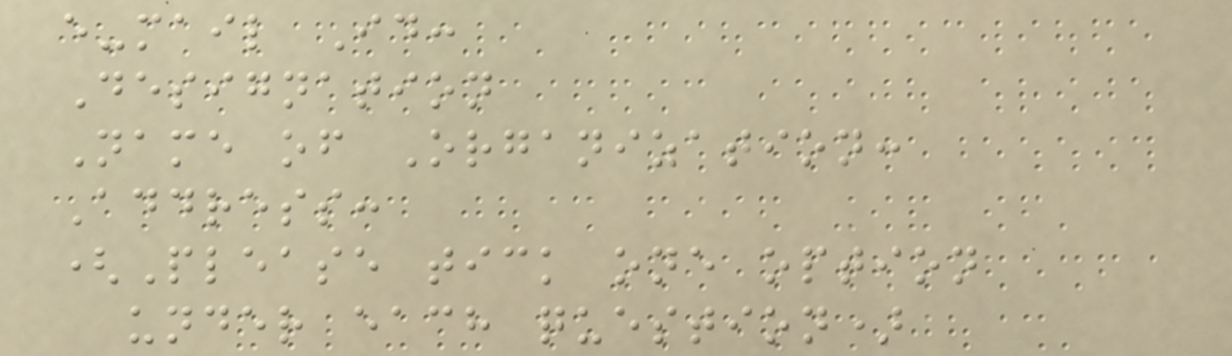e-mail Id:
Designation
Name of Organization:
Address:
(Please tick one option
under each question)
